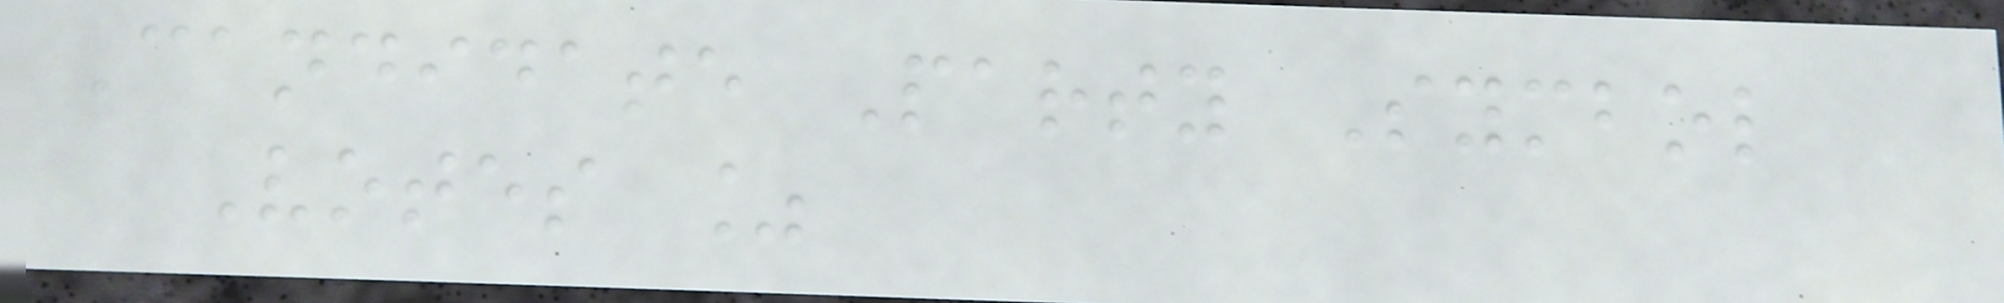Candidate Party Symbol
Votes %
